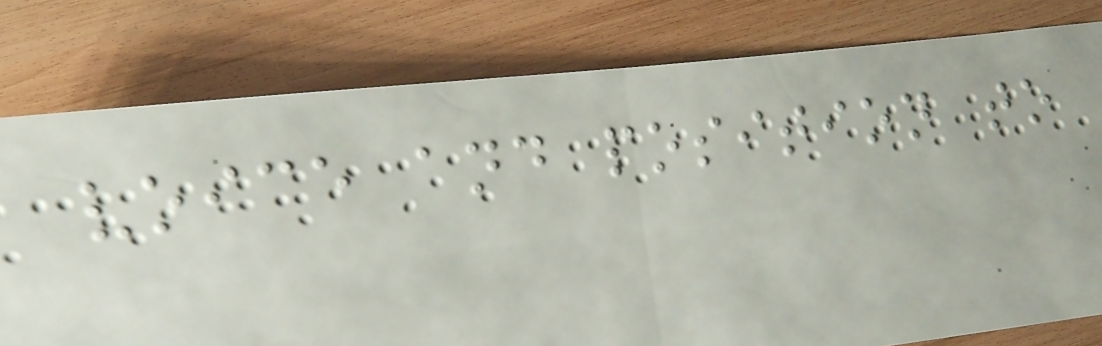voice and position to
